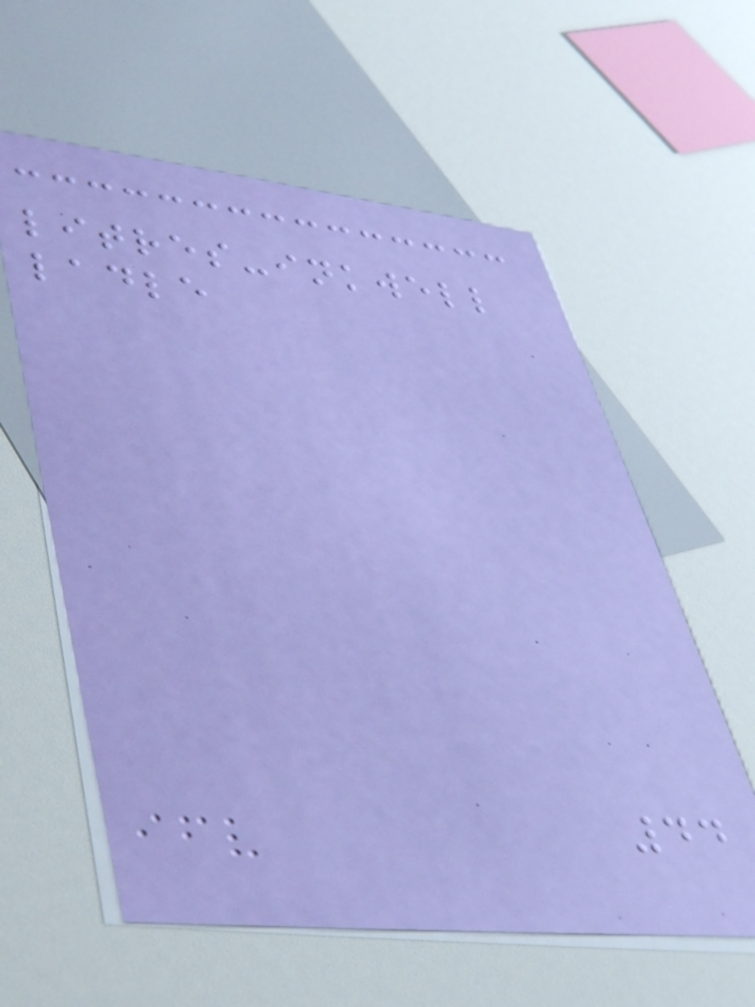litres-inkwell
ladle
44
